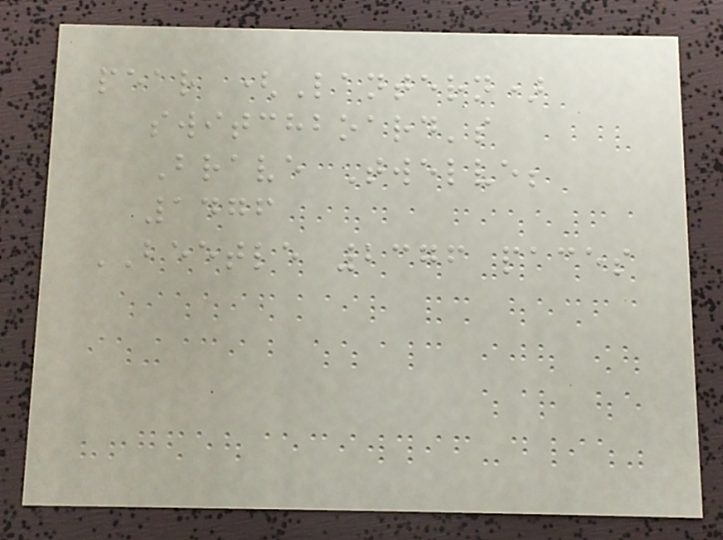pear (Lantern)
switchboard's
Brave Twelve;
1476
BEETLE 2376 paces
